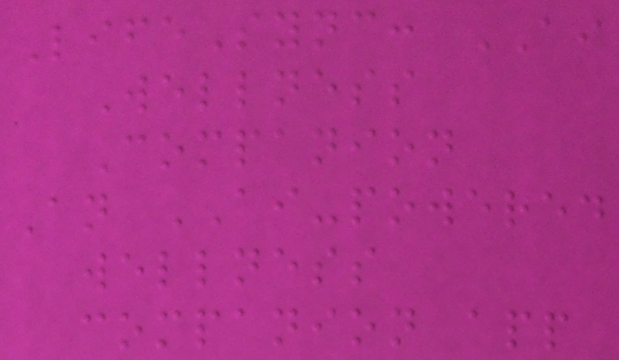LifeSync: AI
Wellness
Companion
An AI-powered
wellness
companion app
